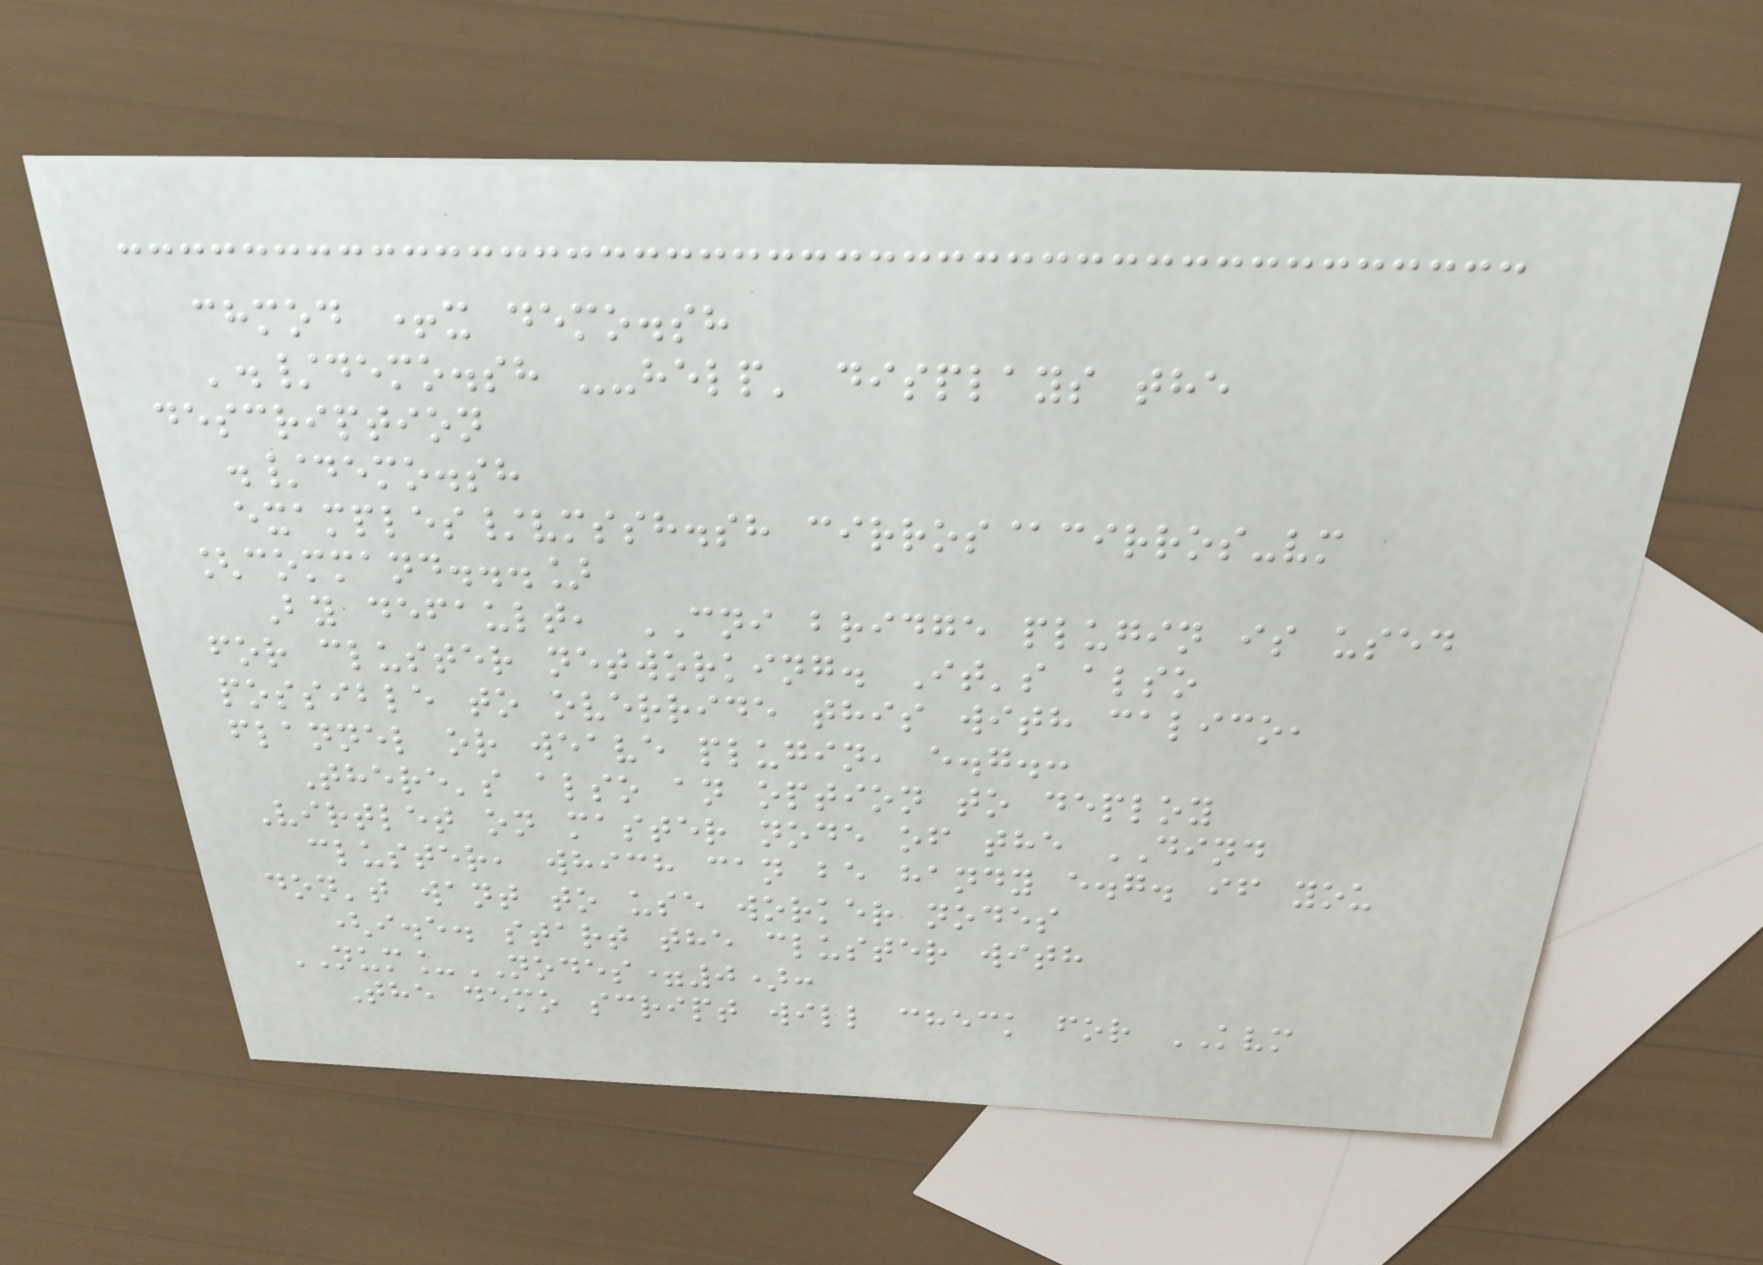chmod +x demo.sh
'./demo.sh --help' displays the
description
./demo.sh
examples/vmssh.sh cirros@cirros-vm
[command...]
By default, CNI bridge plugin is used
for cluster networking. It's also
possible to override this with calico,
flannel or weave plugin, e.g.:
There's also an option to deploy
Virtlet on master node of the DIND
cluster, which can be handy e.g. if you
don't want to use worker nodes
(i.e. start the cluster with
NUM_NODES=0):
The demo script will check for KVM
